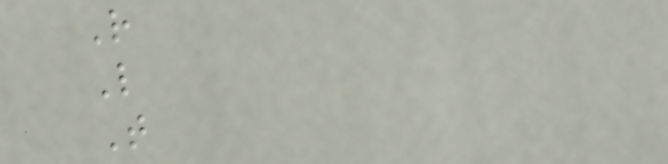R
L
T
